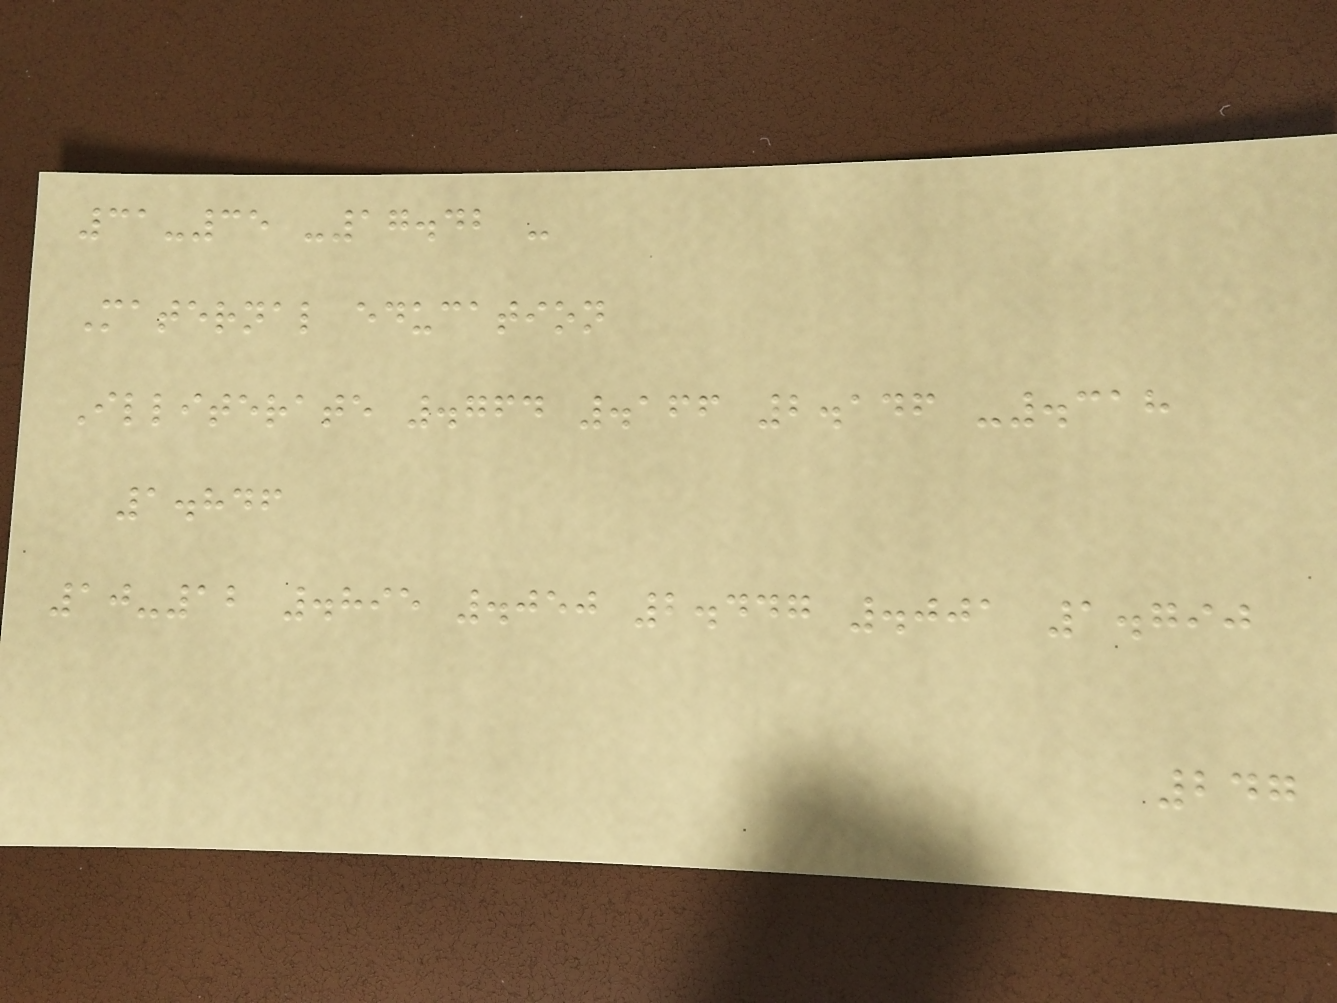31-35 -17.42 -
Maternal education
Illiterate .764 .166 2.146 -.318
1.846
10-12 .895 .050 2.447 .001 1.790
247
